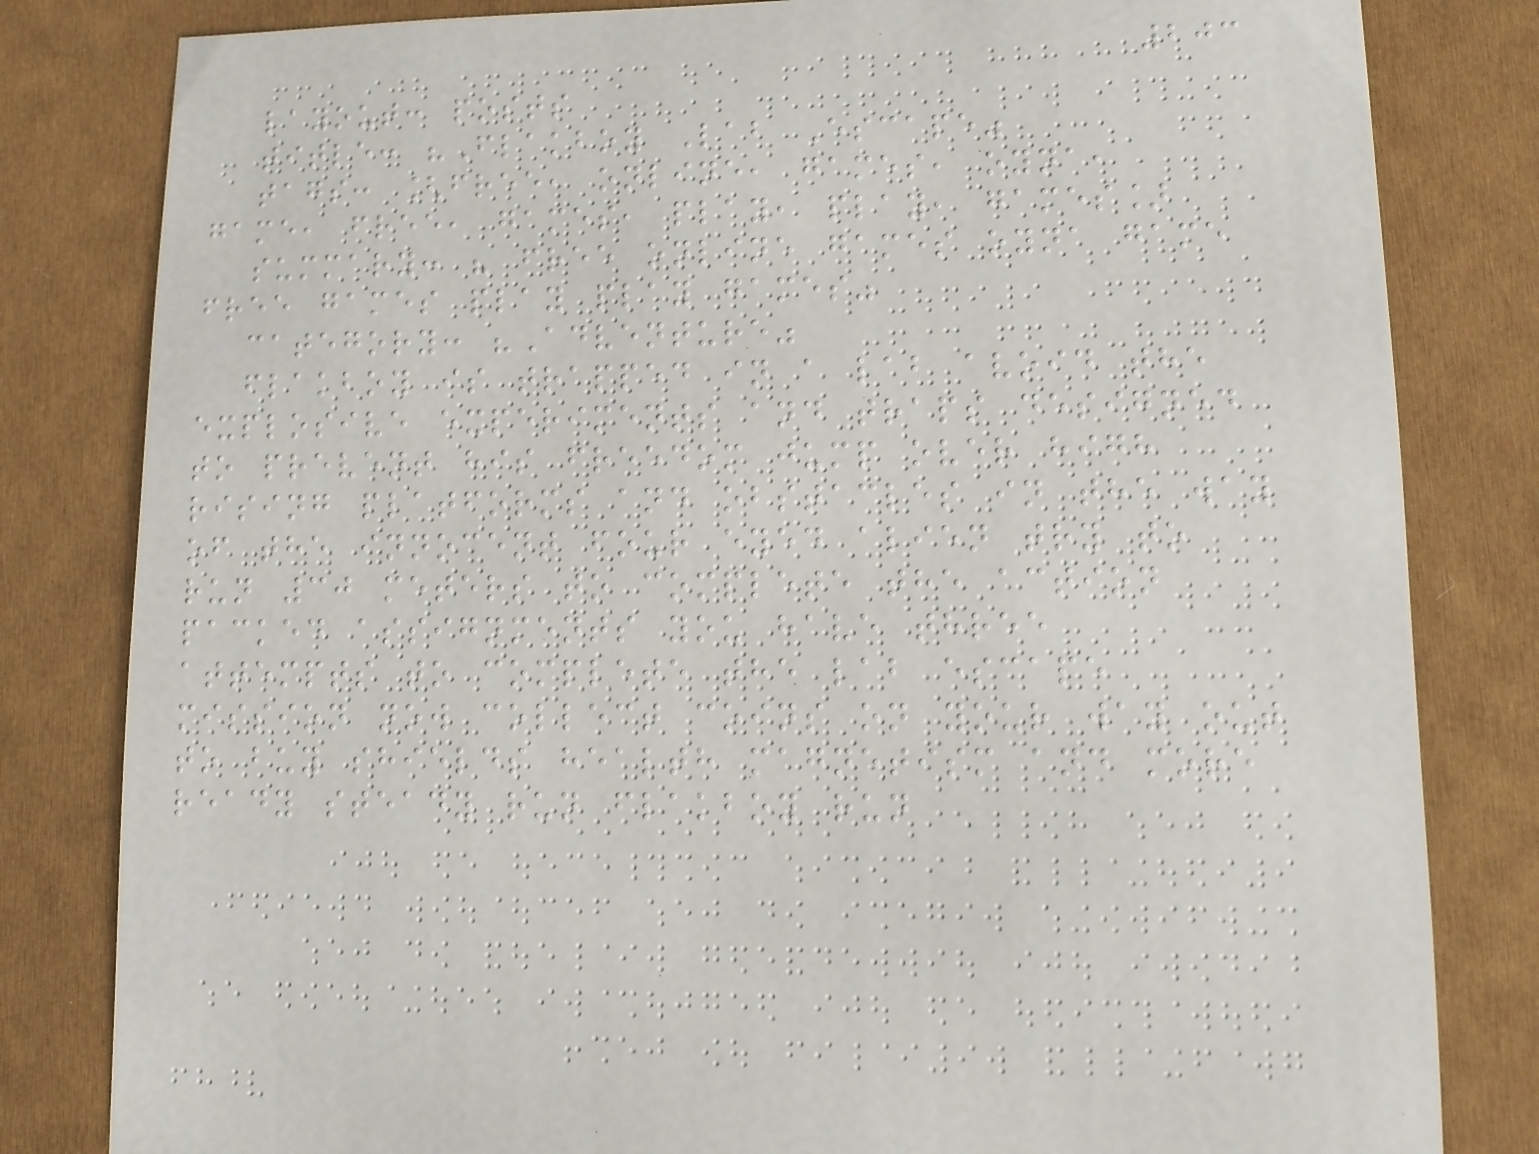203
layout: posts
title: "Flakboy Lab Escape"
tags: [free, online, games, oyna,
game, free, games, play, play, games]
summary: " free online games oyna game
free games play play games"
category: "Adventure"
flakboy is trapped in a lab avoid the
explosive experiments and traps designed
to prevent his freedom jump over high
rising platforms and obstacles in the way
of the innocent four eyed alien try to
run 30 meters to complete the action
packed assignments you have three
attempts to complete the lab escape
mission now collect coins on your way out
to buy shields health magnetism and more
ready steady run flakboy run
